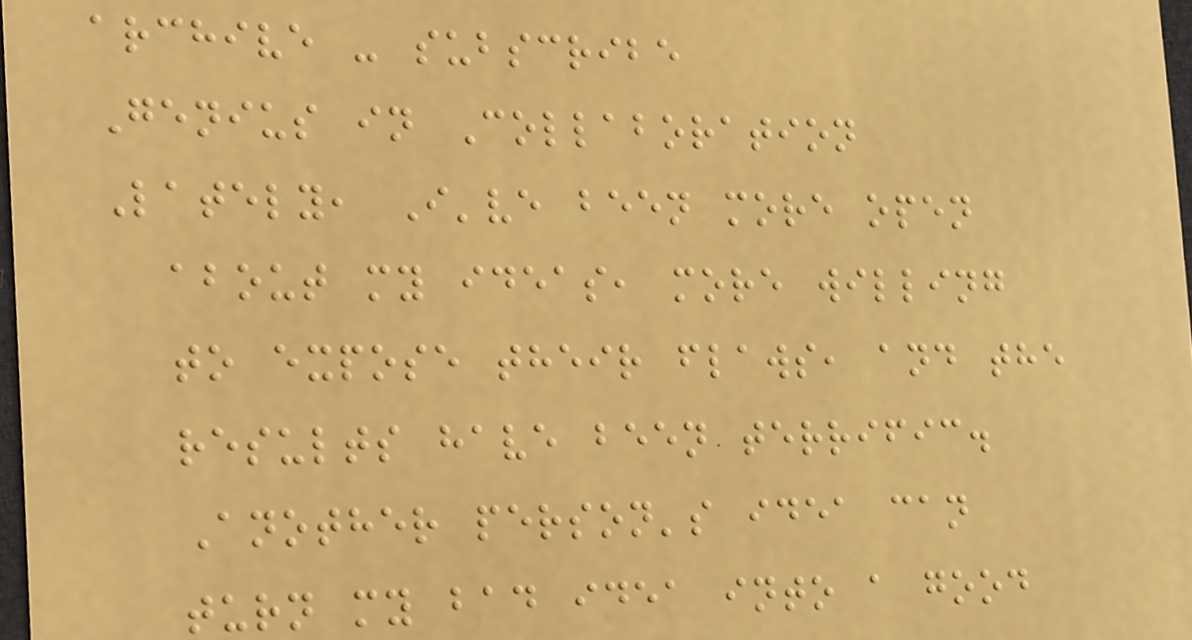archive - subscribe
Genius in Collaboration
Lately, I've been more open
about my ideas, more willing
to expose their flaws, and the
results have been terrific.
Another person's idea can
turn my bad idea into a good
